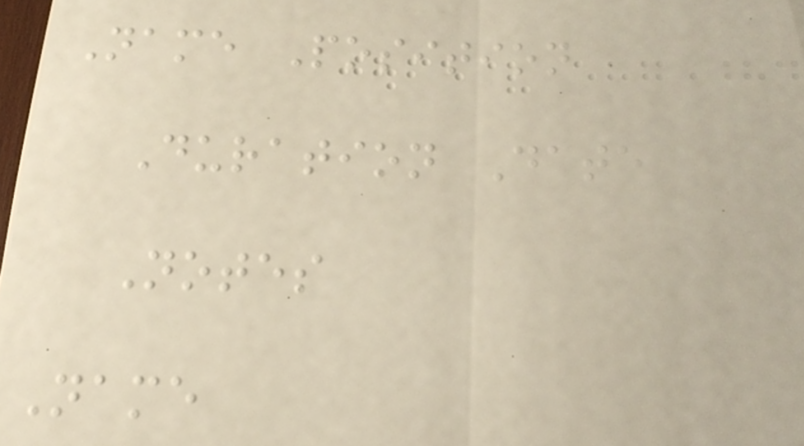Name Position
Duration Date
Notes
Name
